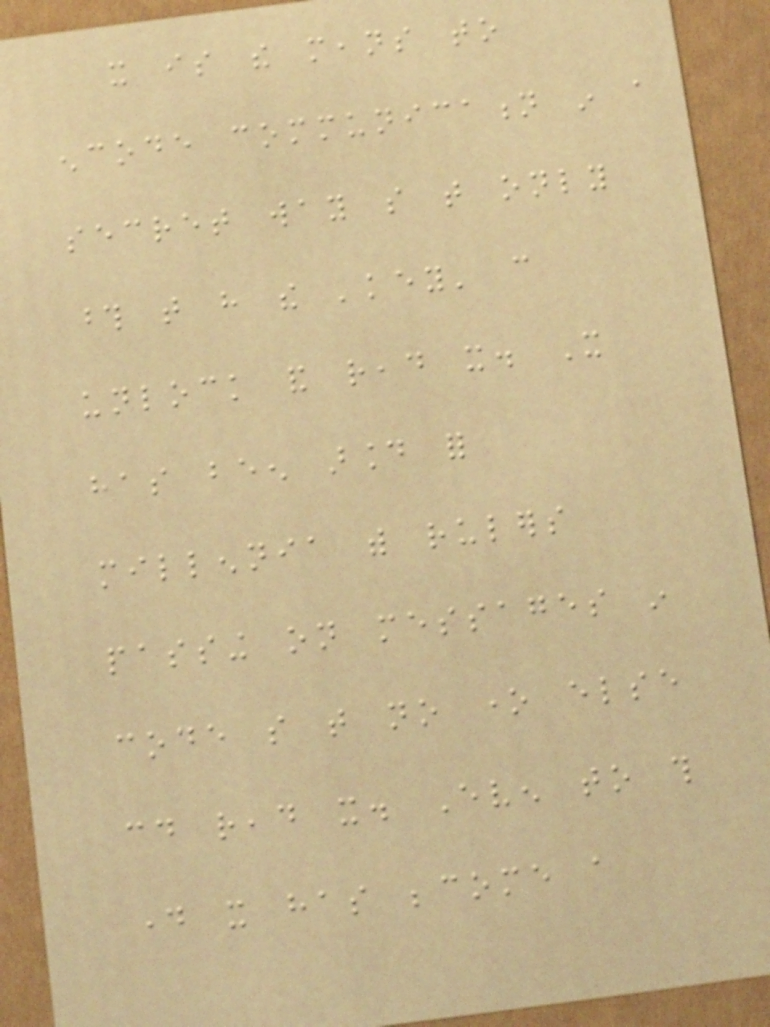it is the means to
encode communication in a
secret way so that only
those that have the 'key' can
unlock and read it. It
has been around for
millennia with rulers
passing on messages in
code so that no one else
could read it. Even to this
day it has become a
